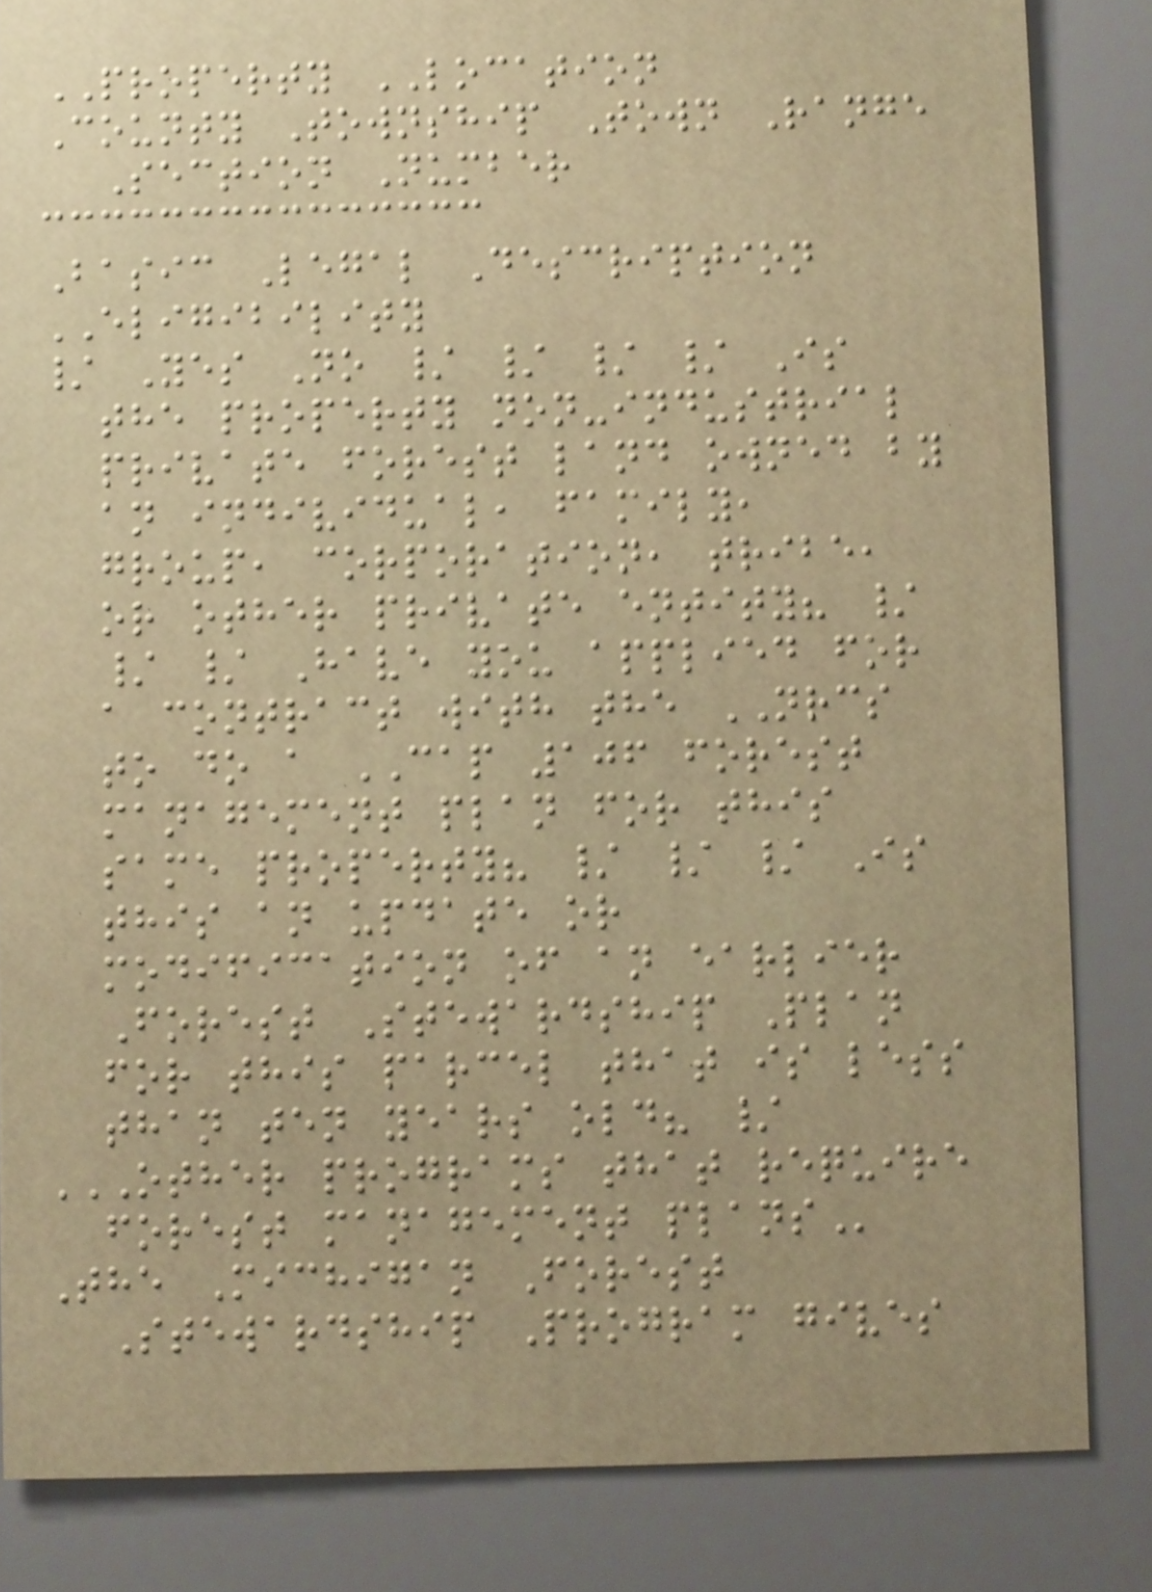PROPERTY LOCATION
County Township Town Range
Section Number
Basic Legal Description
ELIGIBILITY
/ Yes No / / / / Is
the property non-industrial
private forest land owned by
an individual, family,
group, corporation, tribe,
or other private entity? /
/ / Have you applied for
a contract with the NRCS
to do a CAP 106 forest
management plan for this
same property? / / / Is
this an update or
modification of an earlier
Forest Stewardship Plan
for this parcel that is less
than ten years old? /
OTHER PROGRAMS THAT REQUIRE
FOREST MANAGEMENT PLANS
The Michigan Forest
Stewardship Program gives
